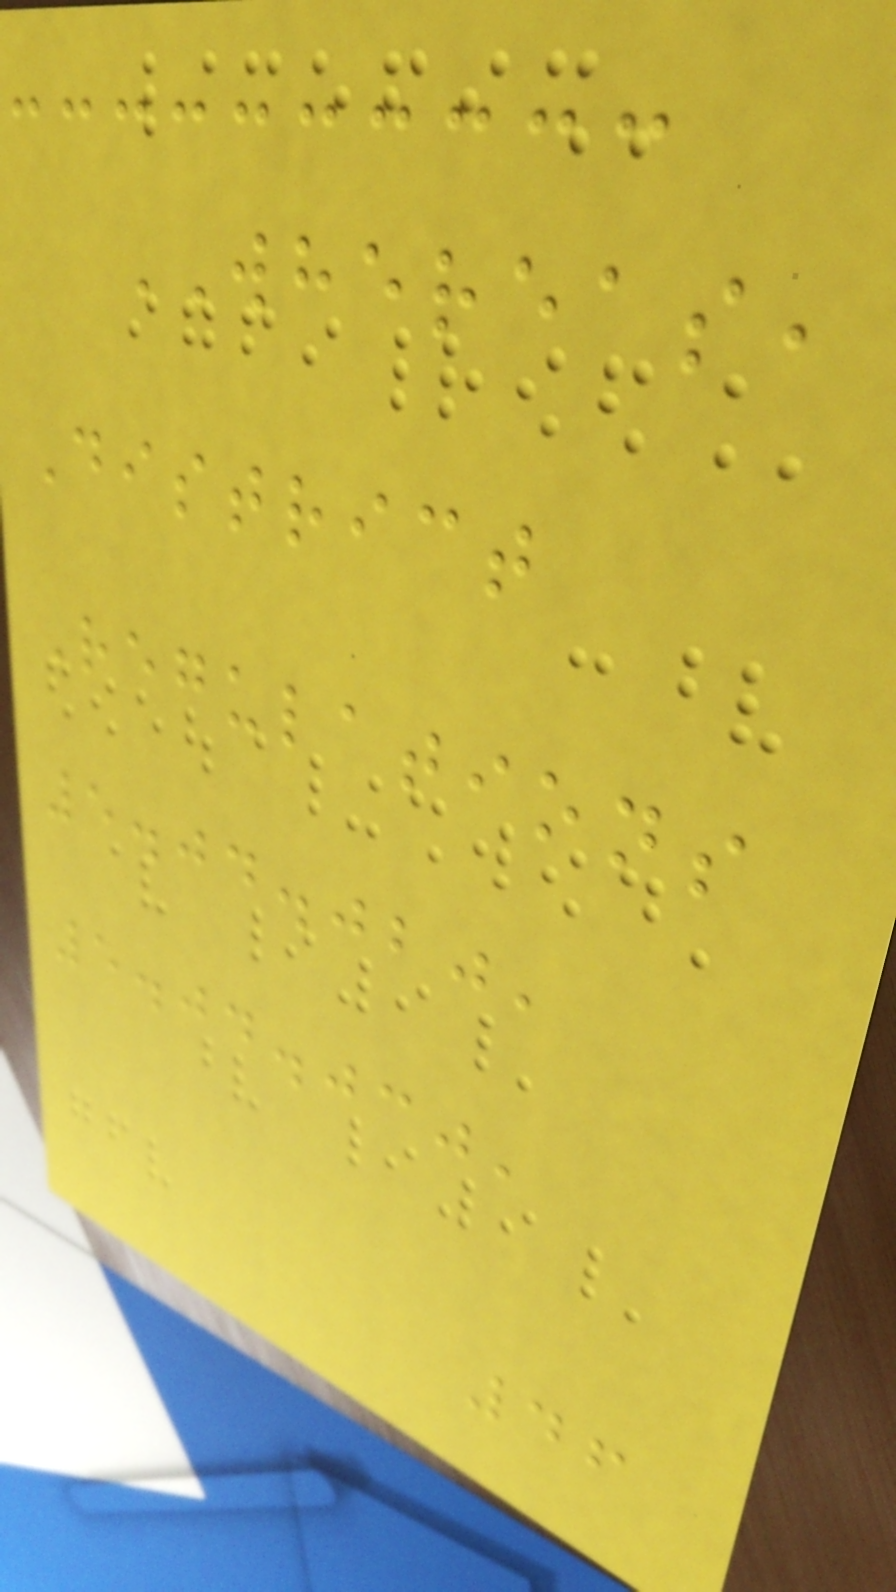WHEREAS,
District
Regulations
5.04.020,
5.04.030,
46
